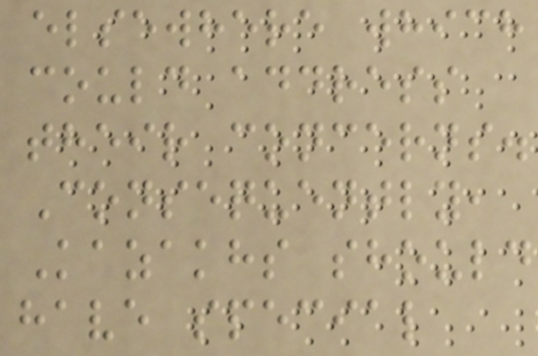elsewhere which
could address
their concerns.
Consequently,
Kazakhs should
have special
